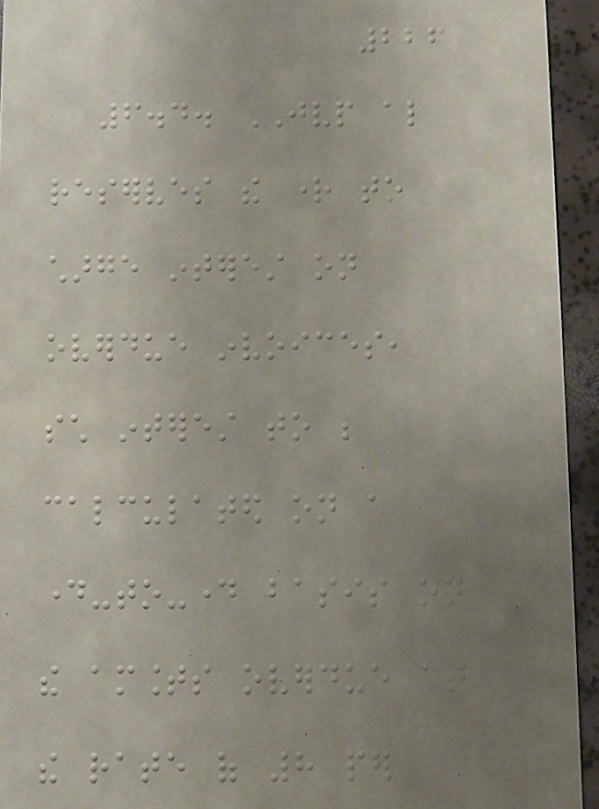226
6.4. JVP also
reserves the right to
charge interest on
overdue invoices,
such interest to be
calculated on a
day-to-day basis on
the amounts overdue at
the rate of 8 per
